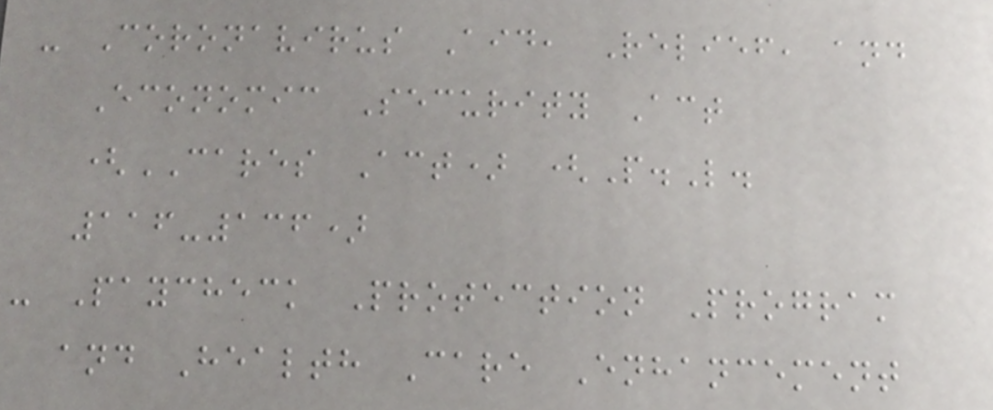- Coronavirus Aid, Relief, and
Economic Security Act
(CARES Act) (P.L.
116-136)
- Paycheck Protection Program
and Health Care Enhancement
